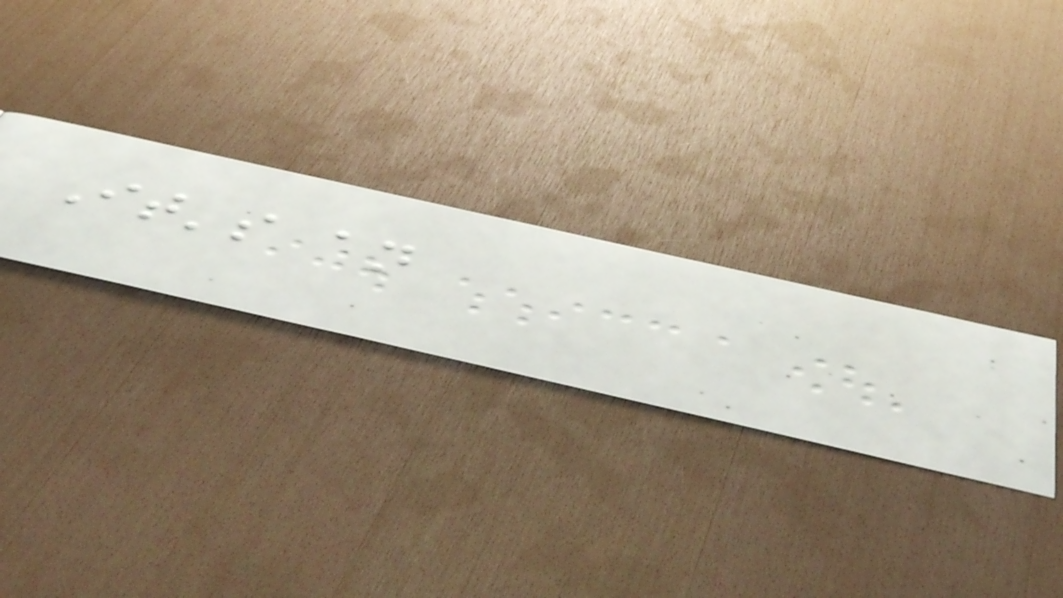It's an
